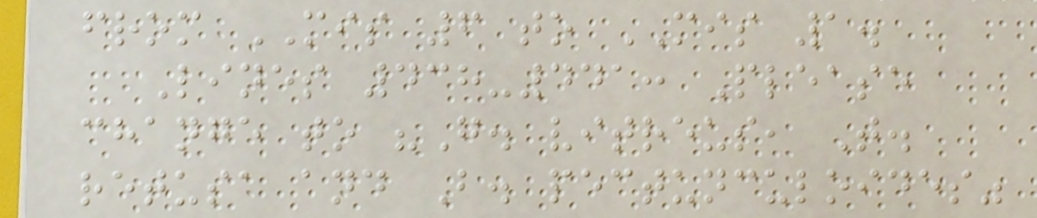from MIS 6 to MIS 1.
Lines 438-441: Please
change to "G. vitreus, T.
retusa and B. pectunculoides"
